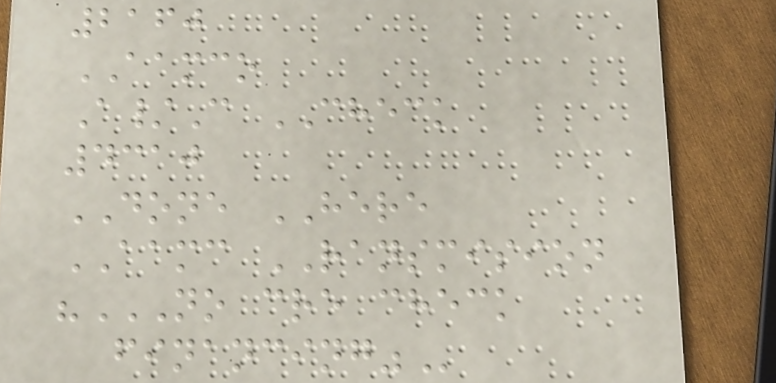2160
AAMCO
A/C CHECK
4310
DONE HERE
AAMC RANSMISION
"NO CRE CHECK
FINANCING"
